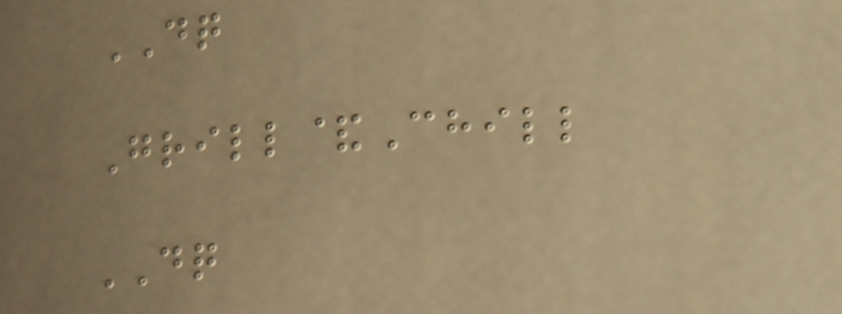DQ
Grill&Chill
DQ
